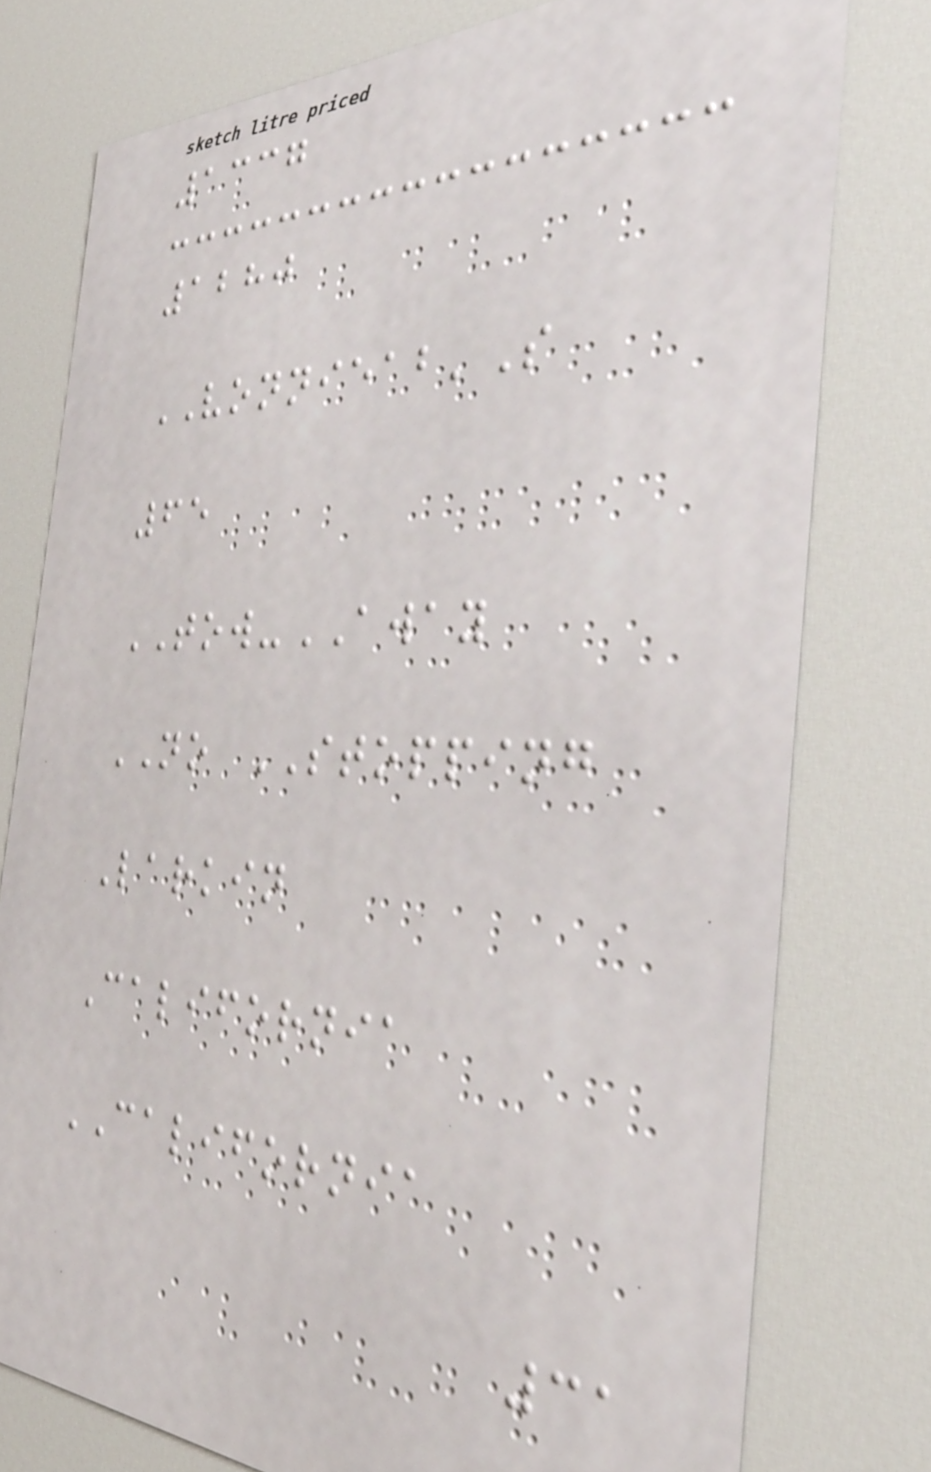1337
1280
VONNIEAB'S
65
TOW-AWAY
NO STOPPING
Larkin
California
CALIFORNIA
31
